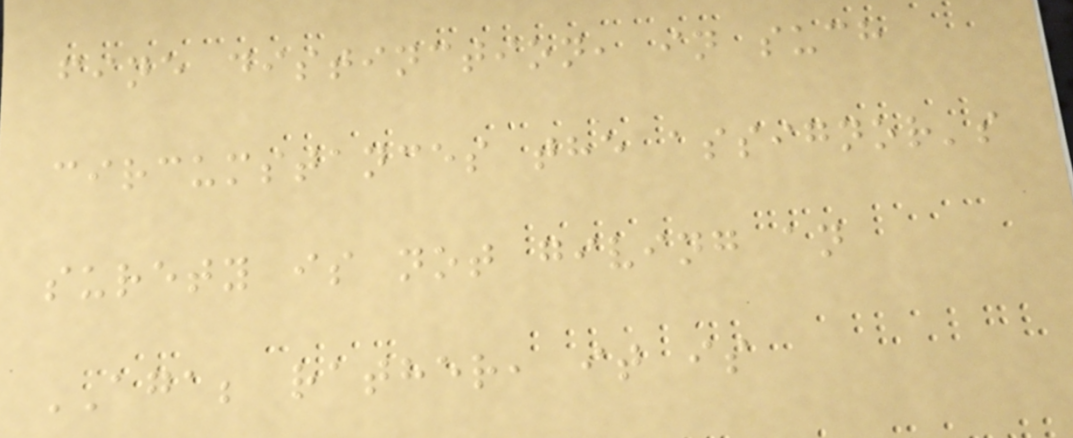fine distinction, in such
circumstances the assignor's
surety is not giving an
AGA; rather, it is
